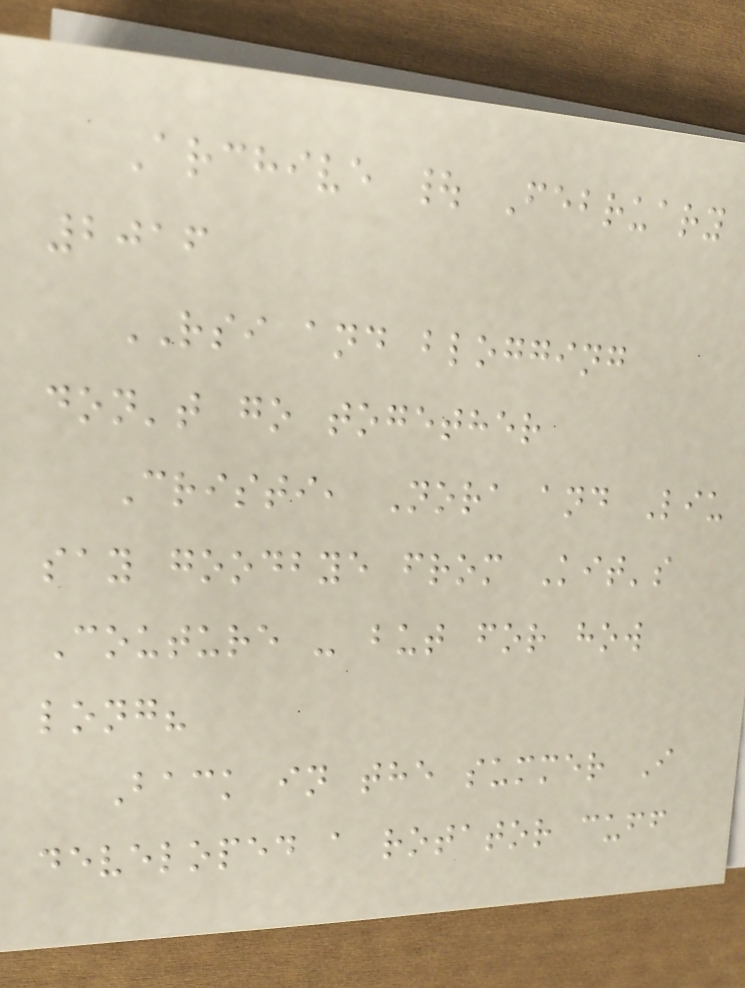Archive | February
2016
RSI and blogging
don't go together
Cristi, Nora and Liu
say goodbye from Kit's
Couture - but for how
long?
Back in the summer I
developed a rotator cuff
